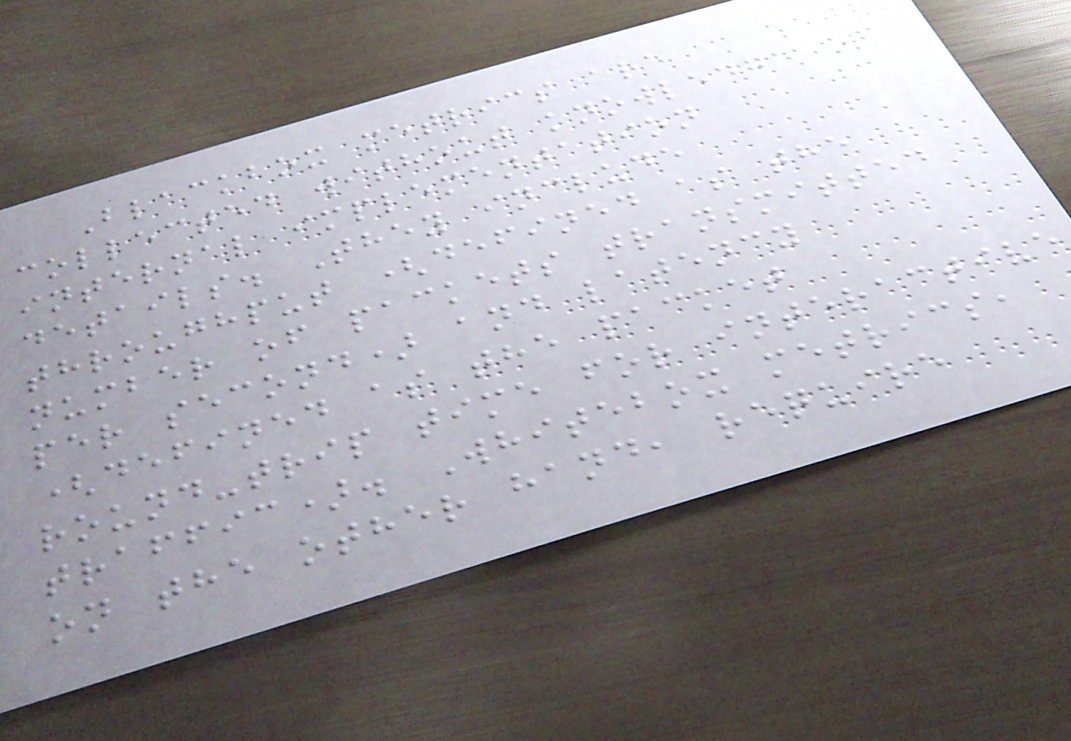Blackbox metrics are
collected without knowledge of
internal implementation
details. They include
throughput (defined as the
number of packets transmitted
per second) and latency
(defined as the packet
round-trip time for interactive
traffic). Whitebox metrics,
on the other hand, require
